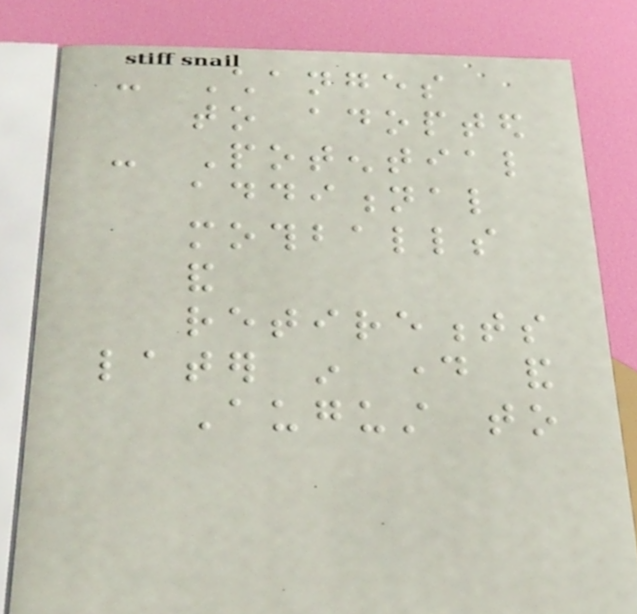- Changes
to adopted
- Potential
additional
mothballs
and
retirements
later in day and
August to
